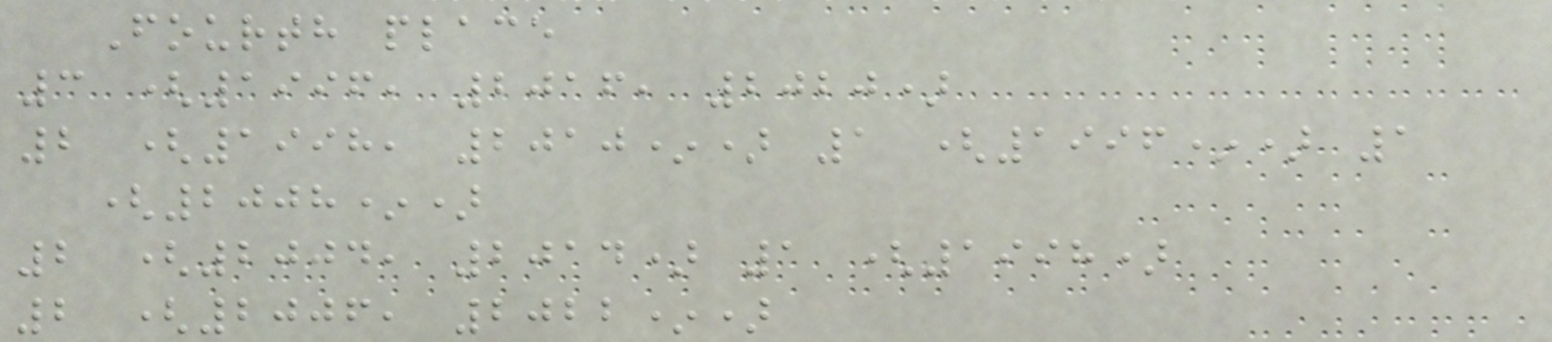Fourth place
3 (1996, 2016, 2020)
2 (1998, 2010*) 1 (1996*) 1
(2008*)
2 (2004, 2014) 1 (1998)
2 (2006, 2022*)
